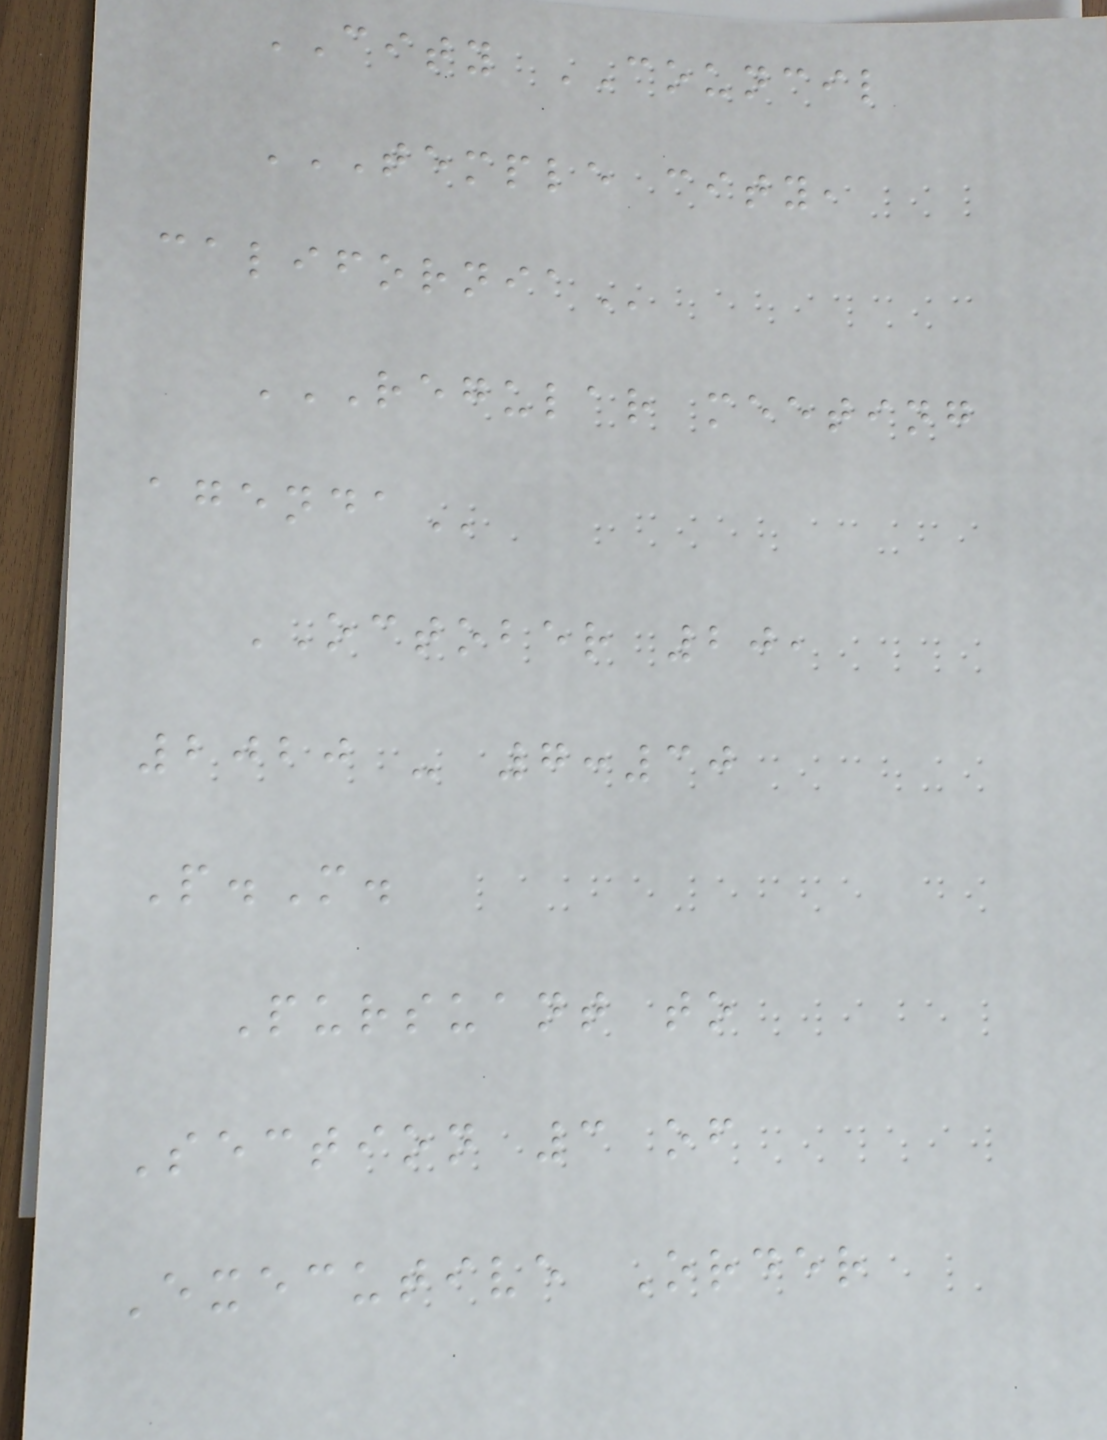CITY COUNCIL
TEMPLE CITY,
CALIFORNIA
REGULAR MEETING
AGENDA
OCTOBER 20,
2020 - 7:30
P.M.
Pursuant to
Section 3 of
Executive Order
